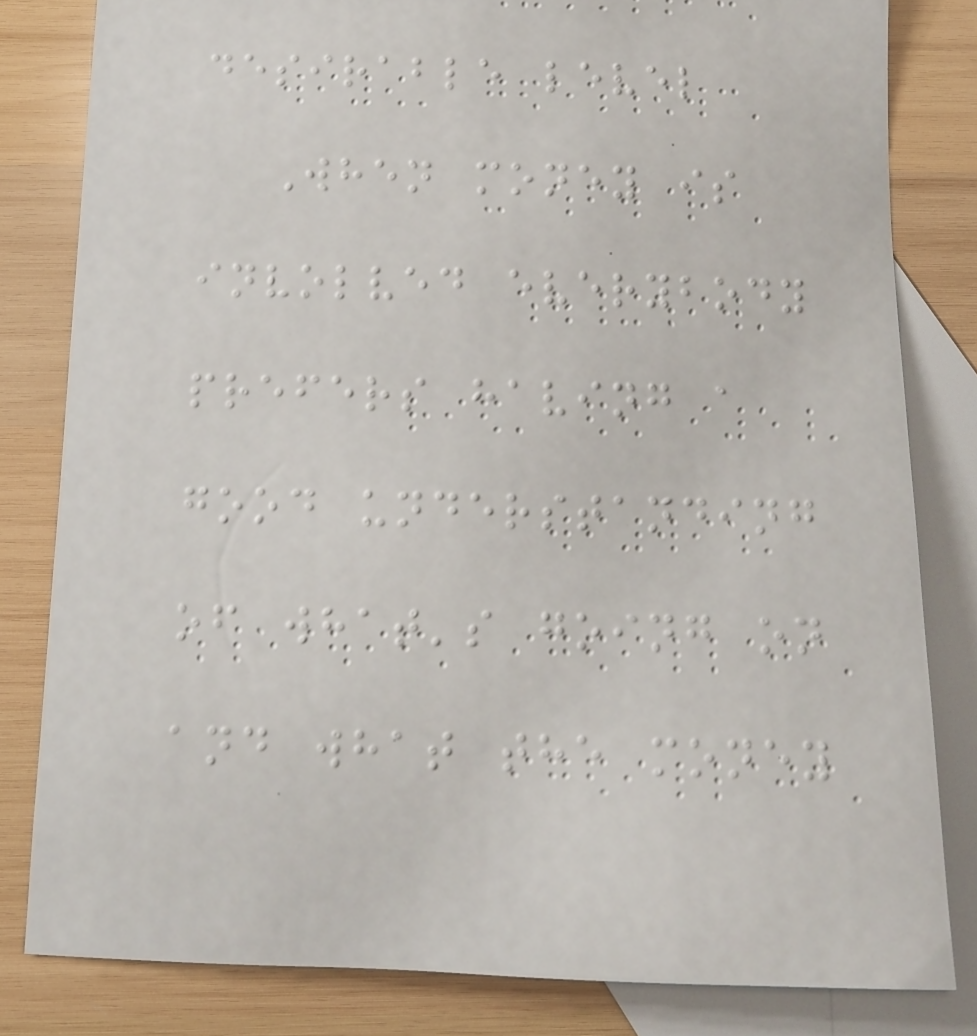desirable level
When money is
involved everybody
prefers having a
good understanding
of what's going on
and what the money
